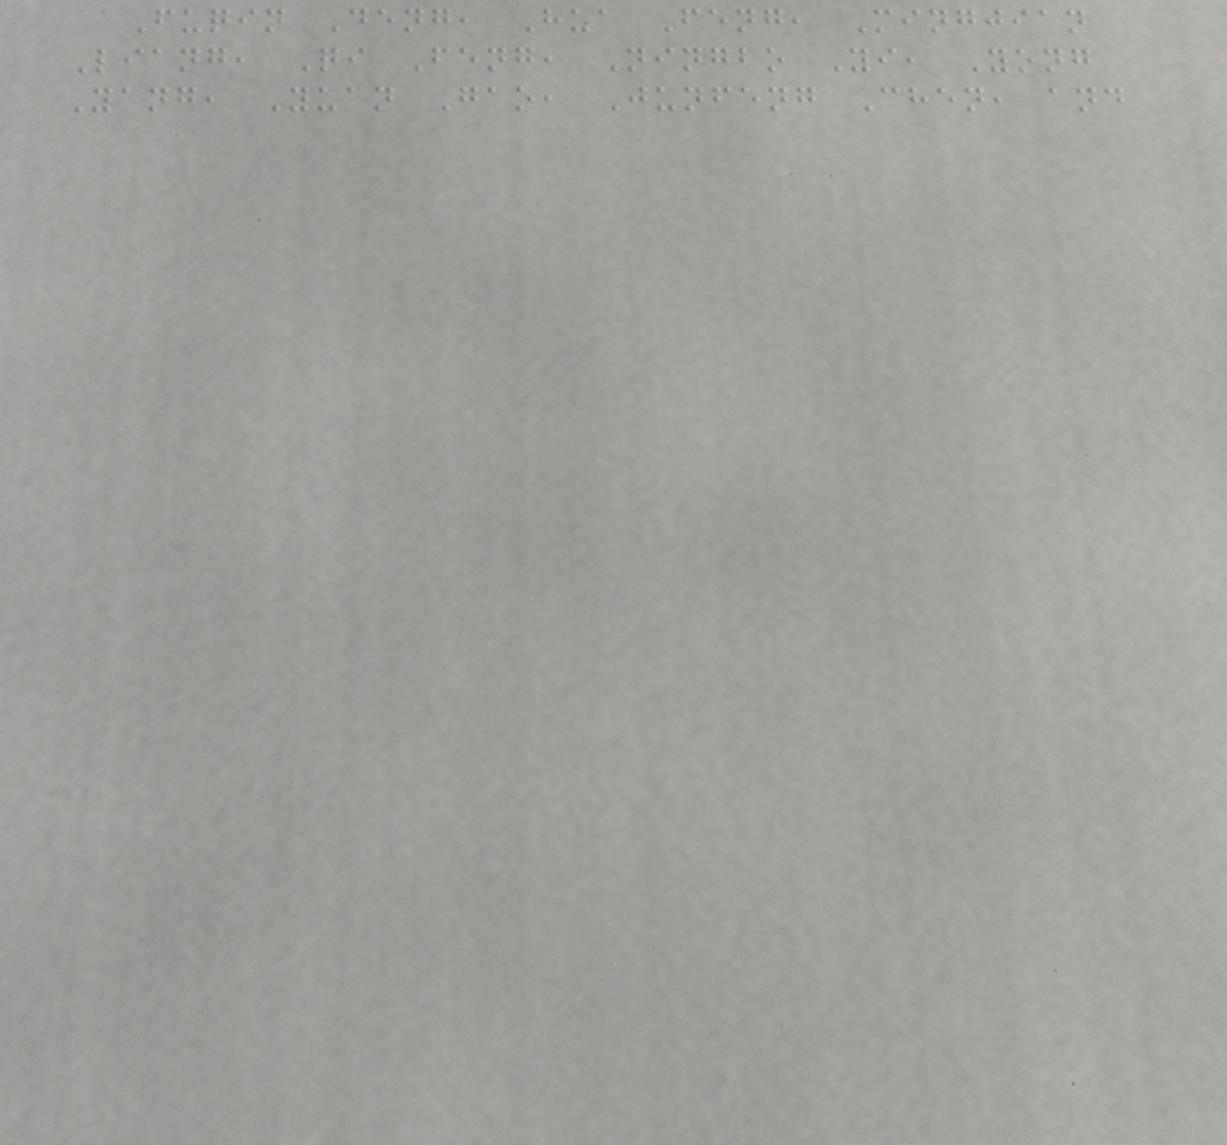Fuqin Deng, Hua Feng, Mingjian
Liang, Qi Feng, Ningbo Yi, Yong
Yang, Yuan Gao, Junfeng Chen, and
